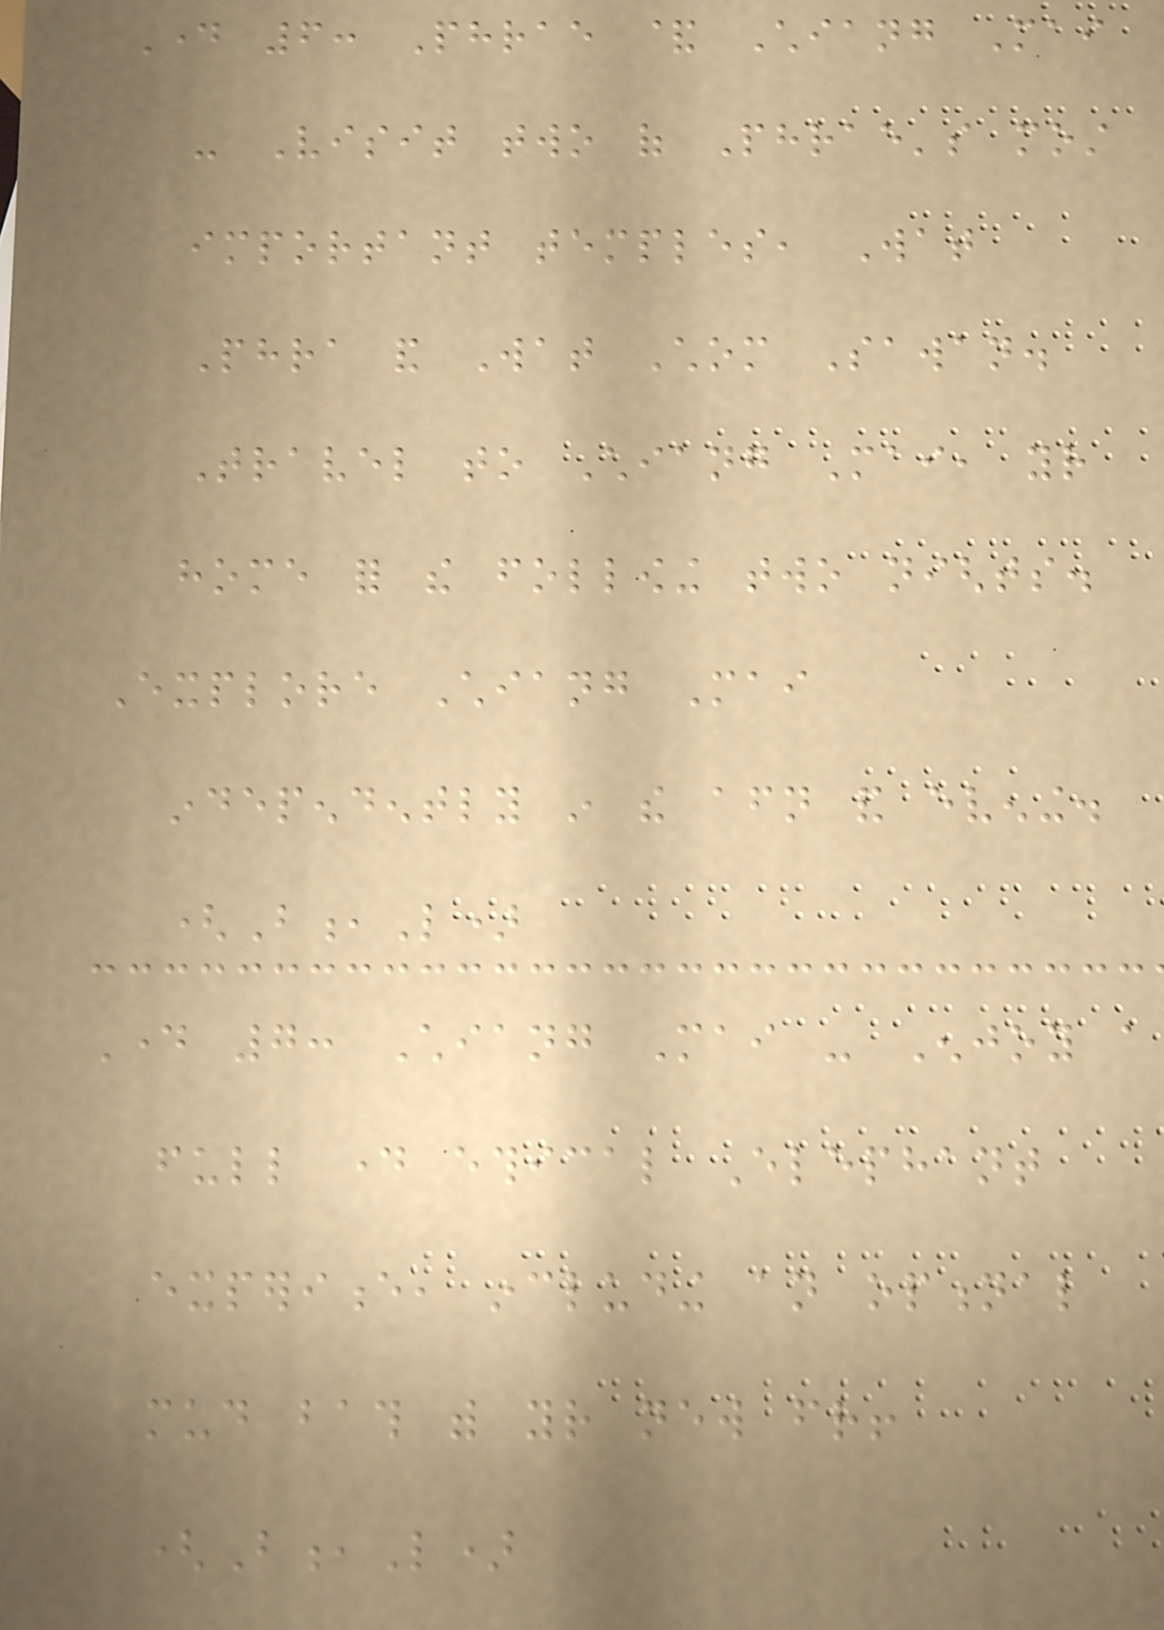Day 6: Phrae & Chiang Mai
- Visit two of Phrae's most
important temples, Wat
Phra and Wat Chom Sawan.
Travel to Chiang Mai, your
home for the following two nights.
Explore Chiang Mai
independently in the afternoon and evening.
(B,L)
Day 7: Chiang Mai - Enjoy a
full day ethical Elephant
experience, including an optional
mud bath with your new friend!
(B,L)
